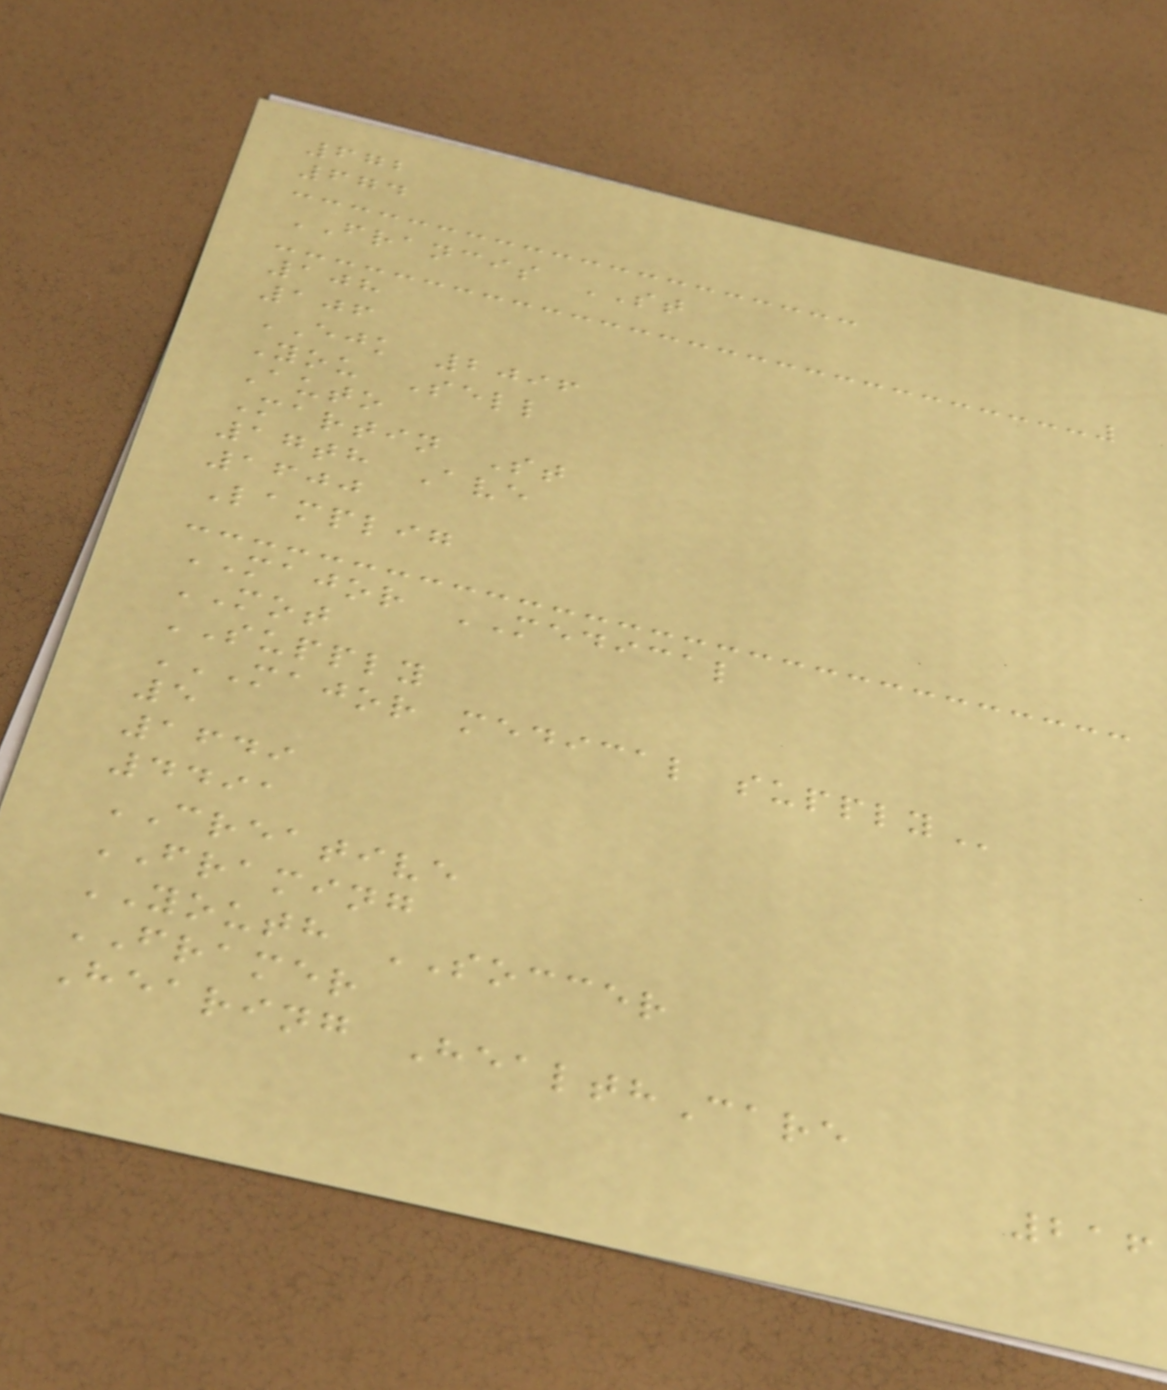672
674
FRANCIS ST
108
106
EJK 2096
You Sell
Auto
Martin St
17th Ave
1600
Lamplig
MAJOR MEDICAL
MOT
SUPPLY
MAJOR MEDICAL SUPPLY
5
1649
4491
CREATIVE
FRAMING
YOUTH SOCCER
FRAMER
Hearing HealthCare
216
